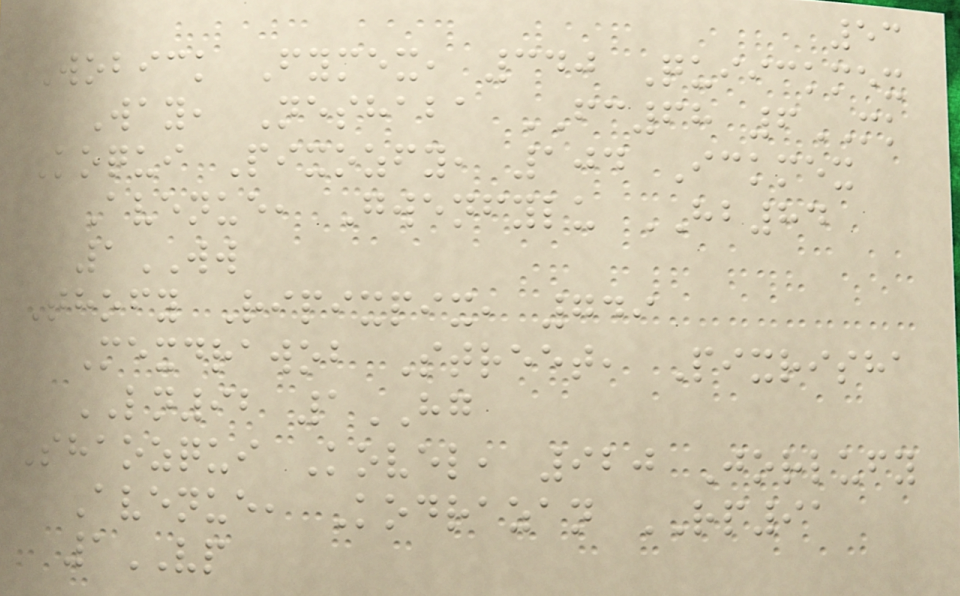53
Wobick Fymex, 340 Quiickmex
Way, Neshaba FC68 6MK
Koqui Pixozfy, 104 Ickmex
Avenue, Gwenfylu HB84
1WW
Thofy Ripixpix, 749
Mexdrawob Street, Pixrisha
LN92 1HG
Shaozqui Kovel, 920 Jorlufy
Avenue, Kodrazan RP91
1VP
